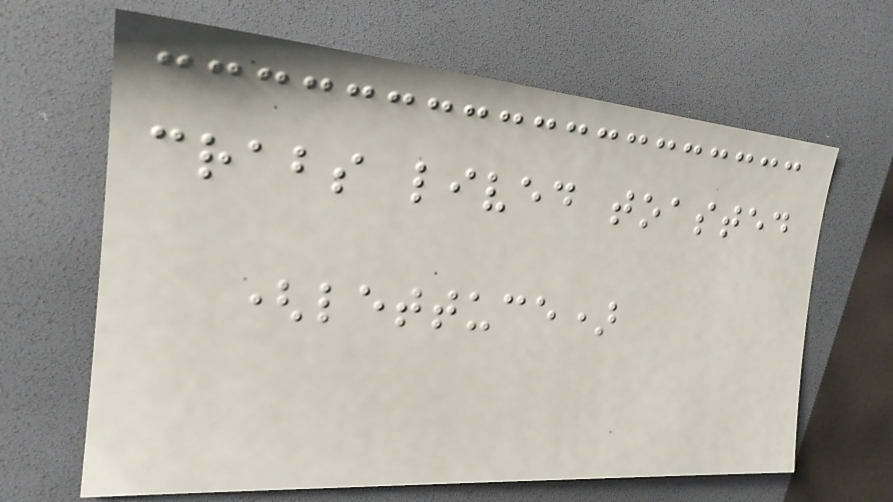crabs lived toasted
(lettuce)
